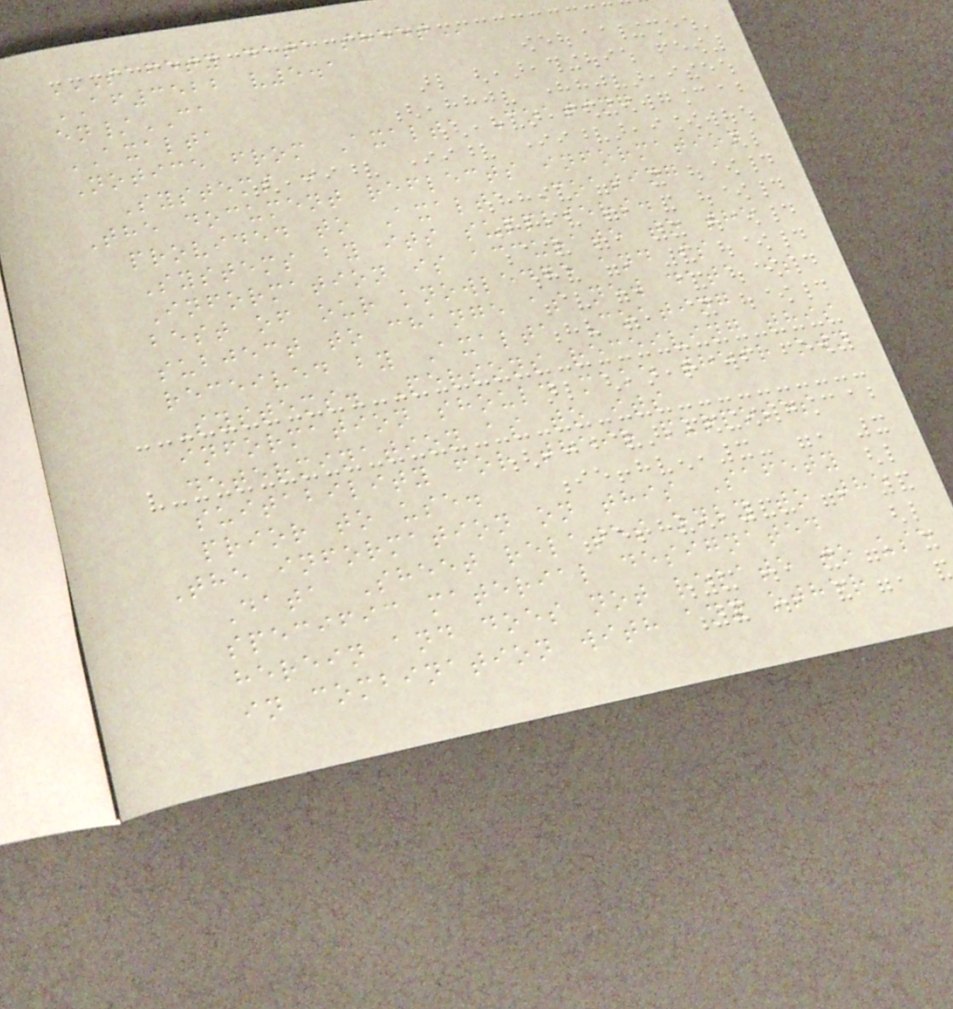SAFETY DATA SHEET
AF3522 v5.1
en/CA
AXALTA
Notice from Axalta Coating
Systems :
The document reflects information
provided to Axalta Coating
Systems by its suppliers.
Information is accurate to the
best of our knowledge and is
subject to change as new data is
received by Axalta Coating
Systems. Persons receiving this
information should make their own
determination as to its
suitability for their purposes
prior to use.
The information on this Safety
Data Sheet relates only to the
specific material designated
herein and does not relate to use
in combination with any other
